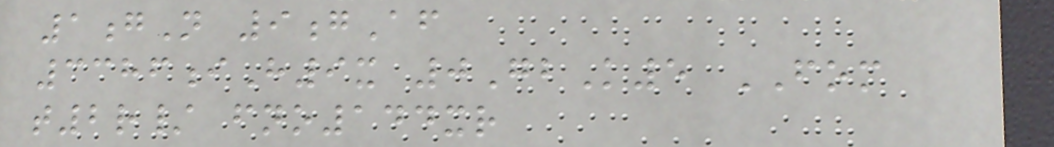1gN 9gAf
3386iH9x 0GbK5 FOM
t2r/ fno144xr
